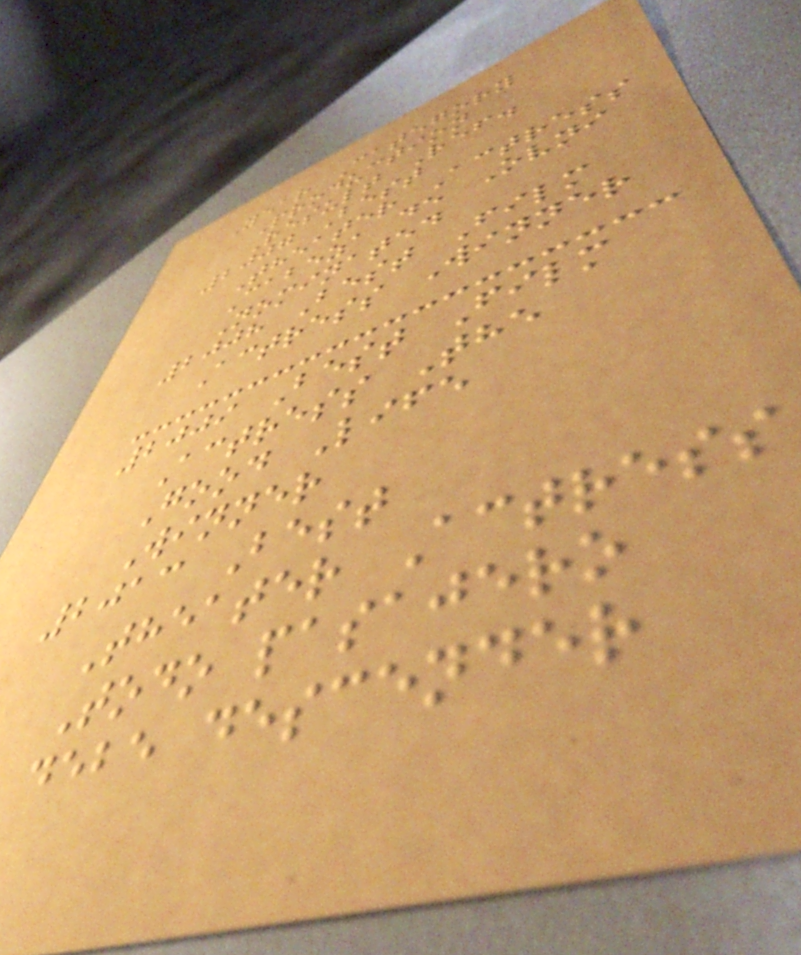Year Category
Production
Result Ref.
2007 Best
Theater Actress
Cabeza de Ovni
Nominated
2008 Best Film
Actress Winner
2009 Best Film
Actress The
Good Life
Winner
2013 Best
Theater Actress
Todo pasajero
debe descender
